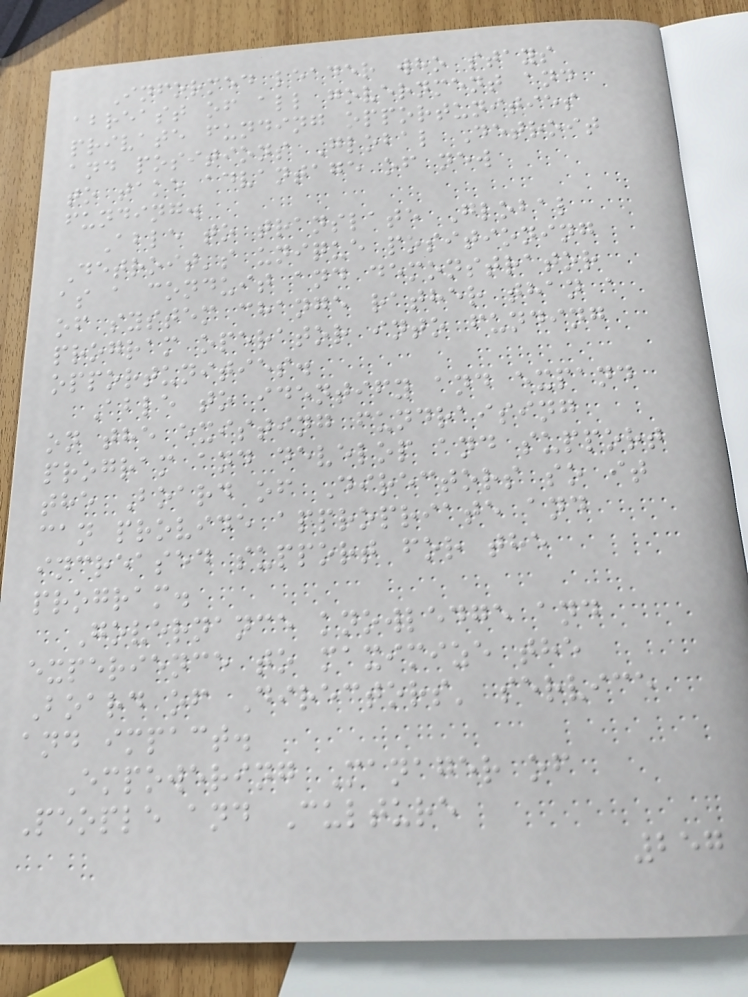Informed leader who stays
abreast of all government and
private funding opportunities
and positions Global Detroit
to take advantage of new
funding.
Able to translate Global
Detroit's unique positioning
as a conduit and demonstrator
of system change rather than a
program operator into funding
opportunities.
Able to identify and expand
on the existing fundraising
program and develop and support
the Board of Directors so it
can provide appropriate and
increased support for the
program.
Governance knowledge and
experience to maximize the
Board of Directors' service
and impact.
Empowering Manager of
People and Culture
257
